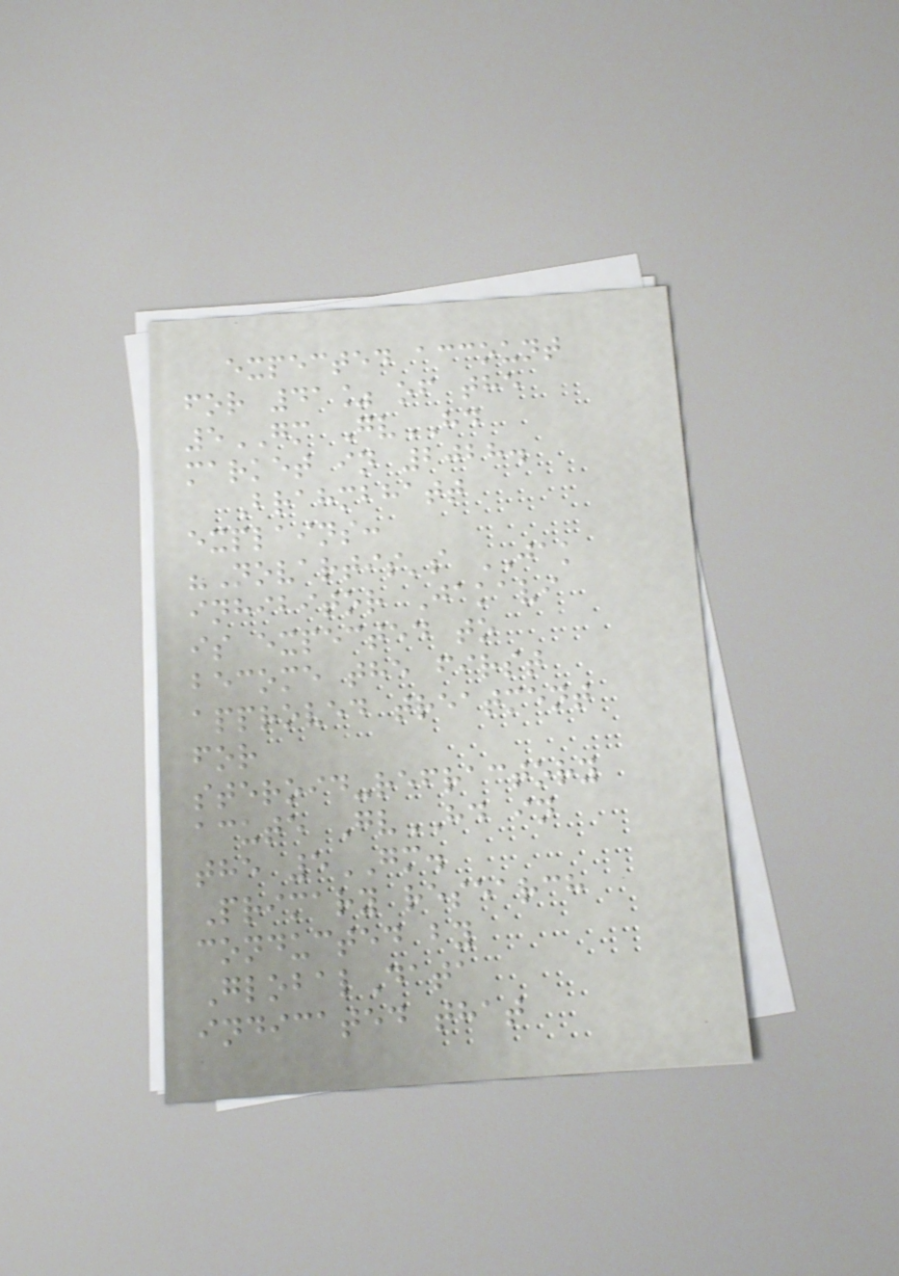expected account
for 41% of the
5GM GvHD
market in 2028.
Brahmbhatt
explains:
"Novartis's JAK
inhibitor Jakavi
is expected to
become the first
approved treatment
for
steroid-refractory
acute GvHD in
the 5GM.
Primary research
conducted by
GlobalData
indicated that
